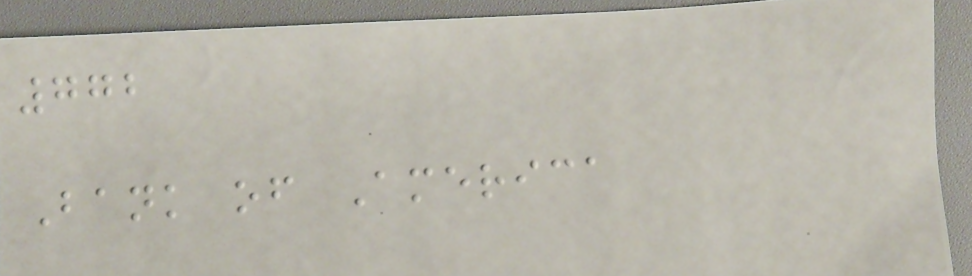772
Bank of America
